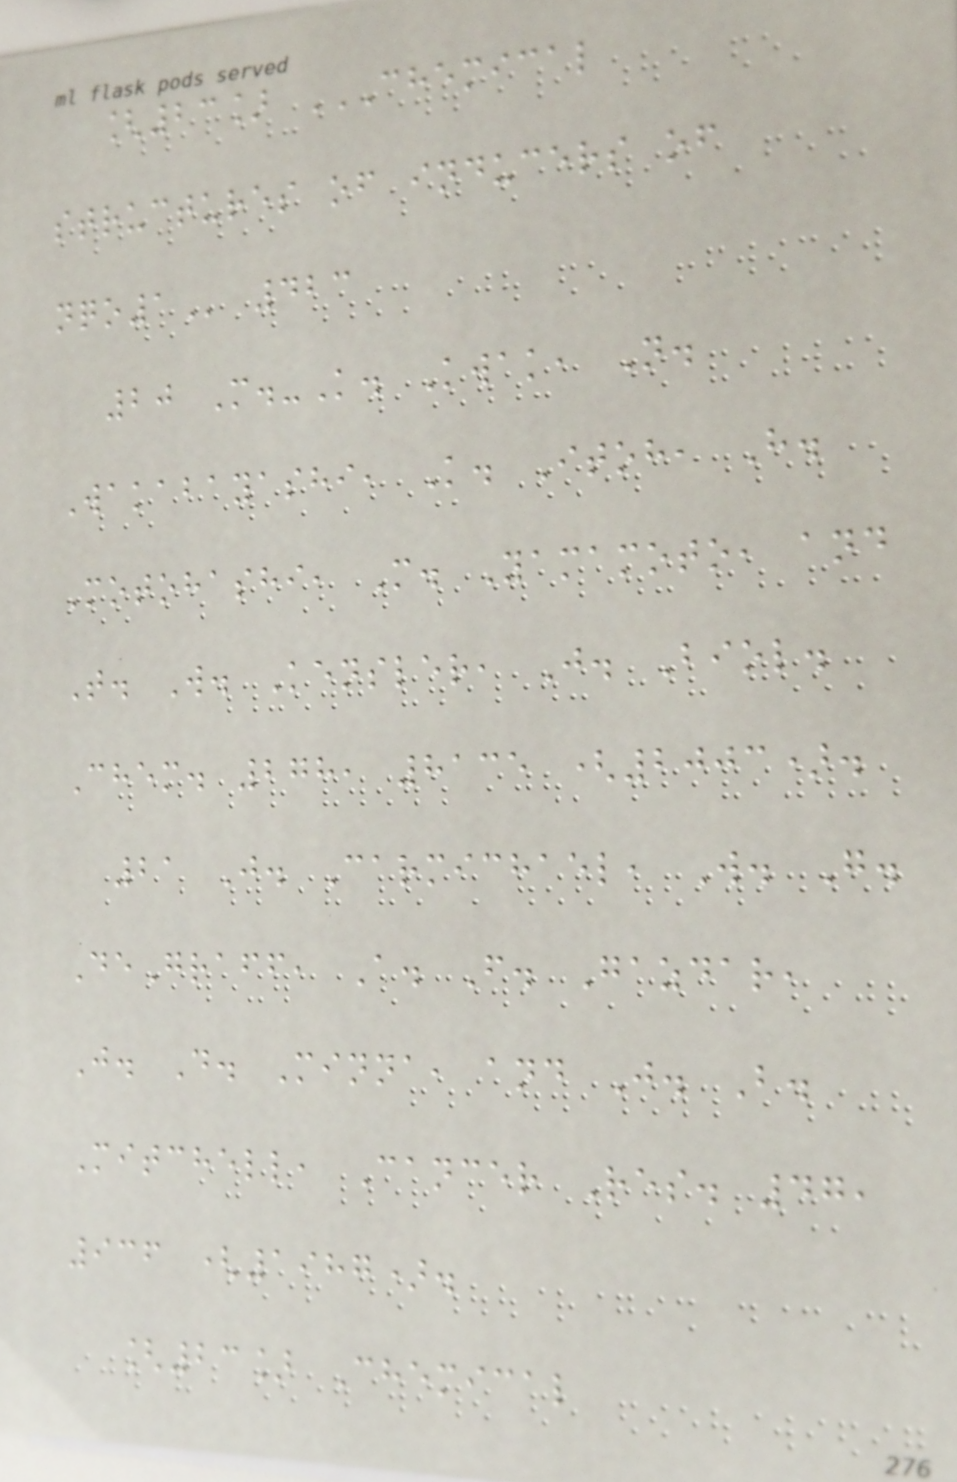[23] CHEMICAL
STRUCTURES OF INDUCERS OF
NQO1 423
20 M.-K. Kwak, N.
Wakabayashi, K. Itoh, H.
Motohashi, M. Yamamoto, and
T. W. Kensler, J. Biol.
Chem. 278, 8135 (2003).
21 J. Carmichael, W. G.
DeGraff, A. F. Gazdar,
J. D. Minna, and J. B.
Mitchell, Cancer Res. 47,
936 (1987).
[23] Chemical
